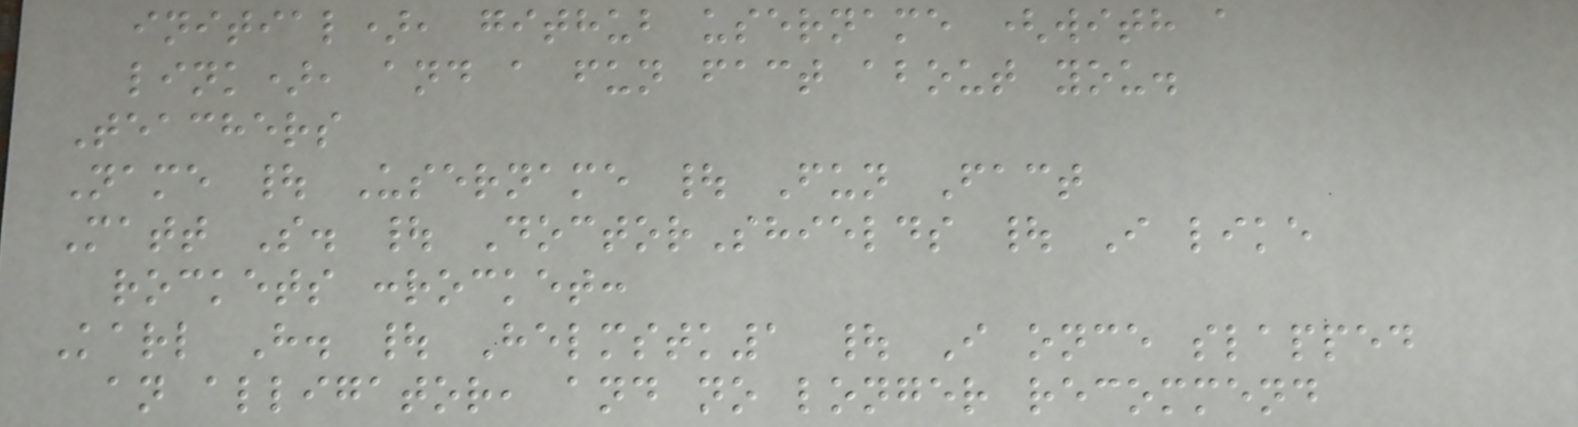initial), github username (with a
link), and a fun fact about you.
Teachers
Name | Username | Fun Fact
Matt S. | DoctorShields | I like
rockets :rocket:
Karl H. | Helmstk1 | I once slapped
an alligator, and no longer recommend
